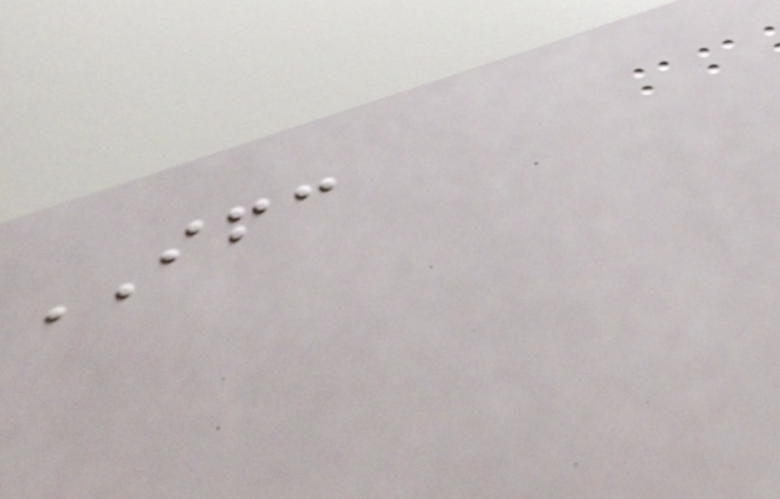IFC
